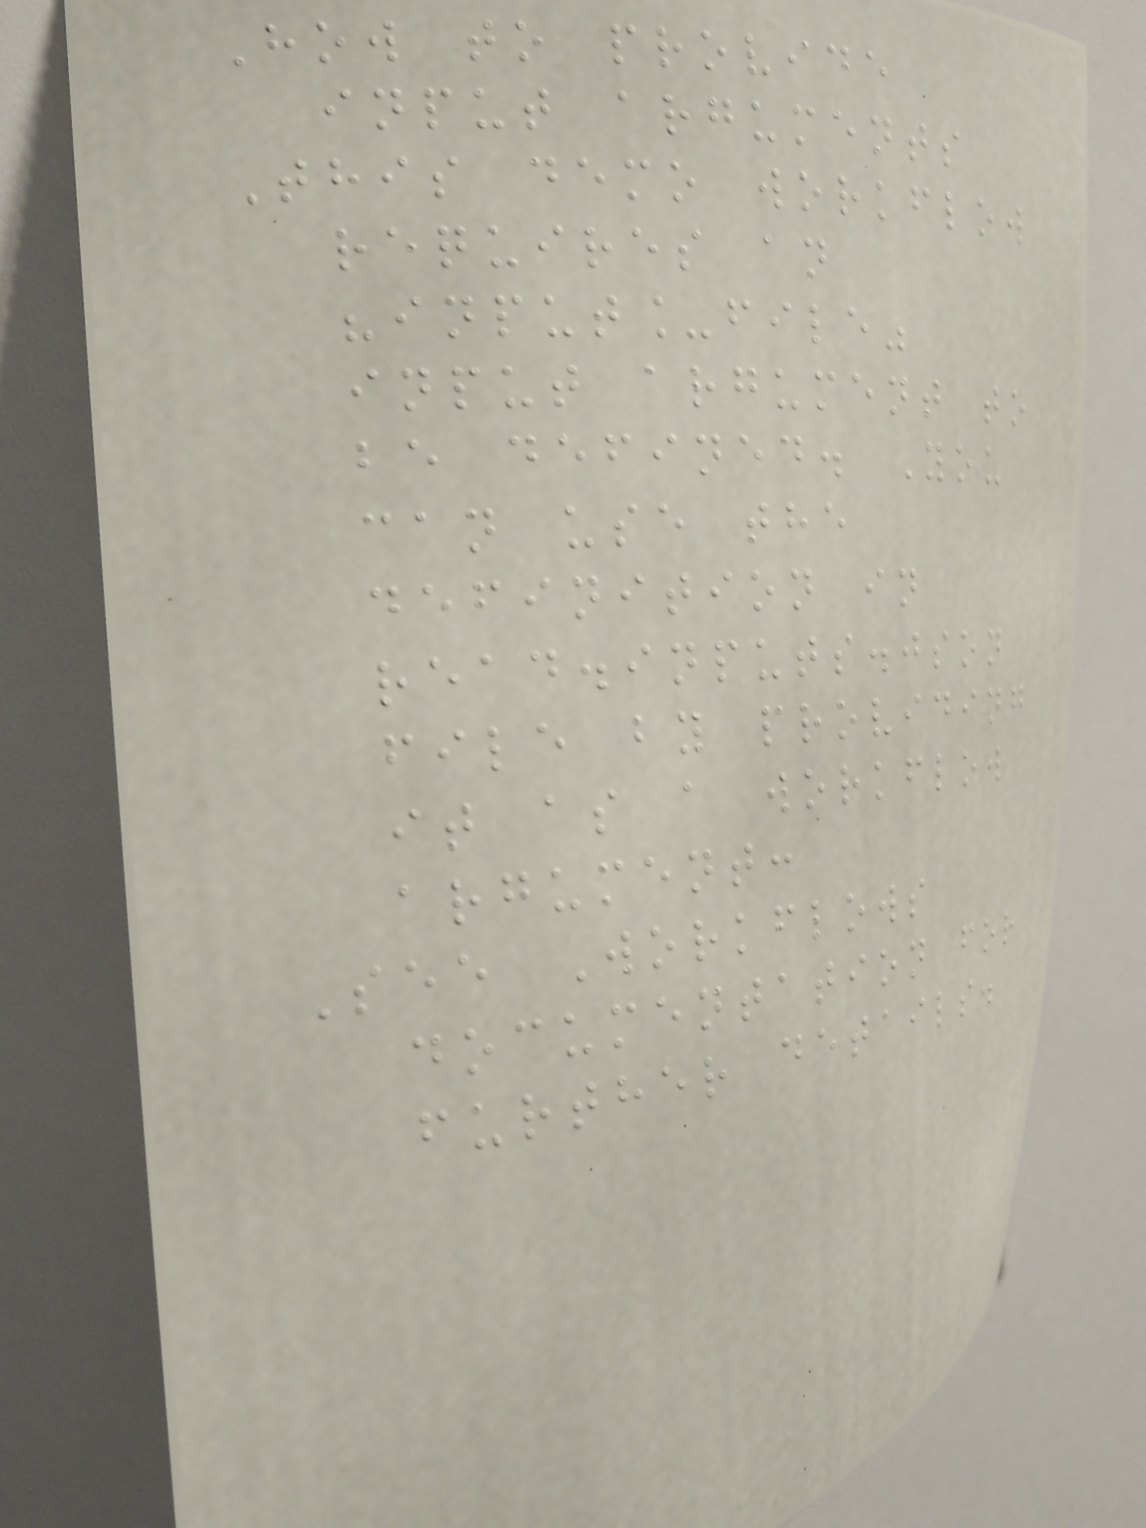How to provide
input arguments
This demo workflow
requires an
"input_file"
input argument to
be defined. You
can use the
definition in
read.inputs.json
file by providing
it as a workflow
argument:
See Workflows
documentation for
further details.
